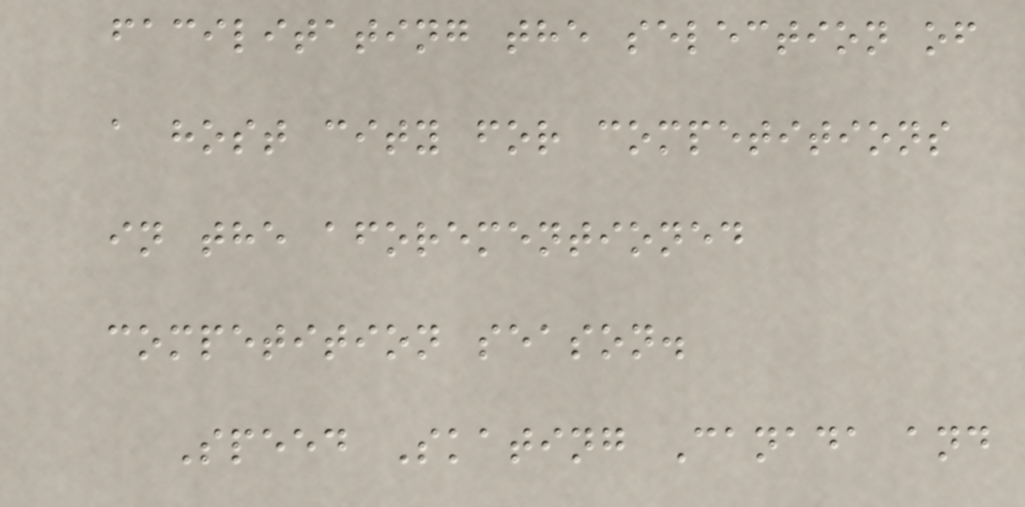facilitating the selection of
a host city for competitions
in the aforementioned
competition season.
Speed Skating Canada and
